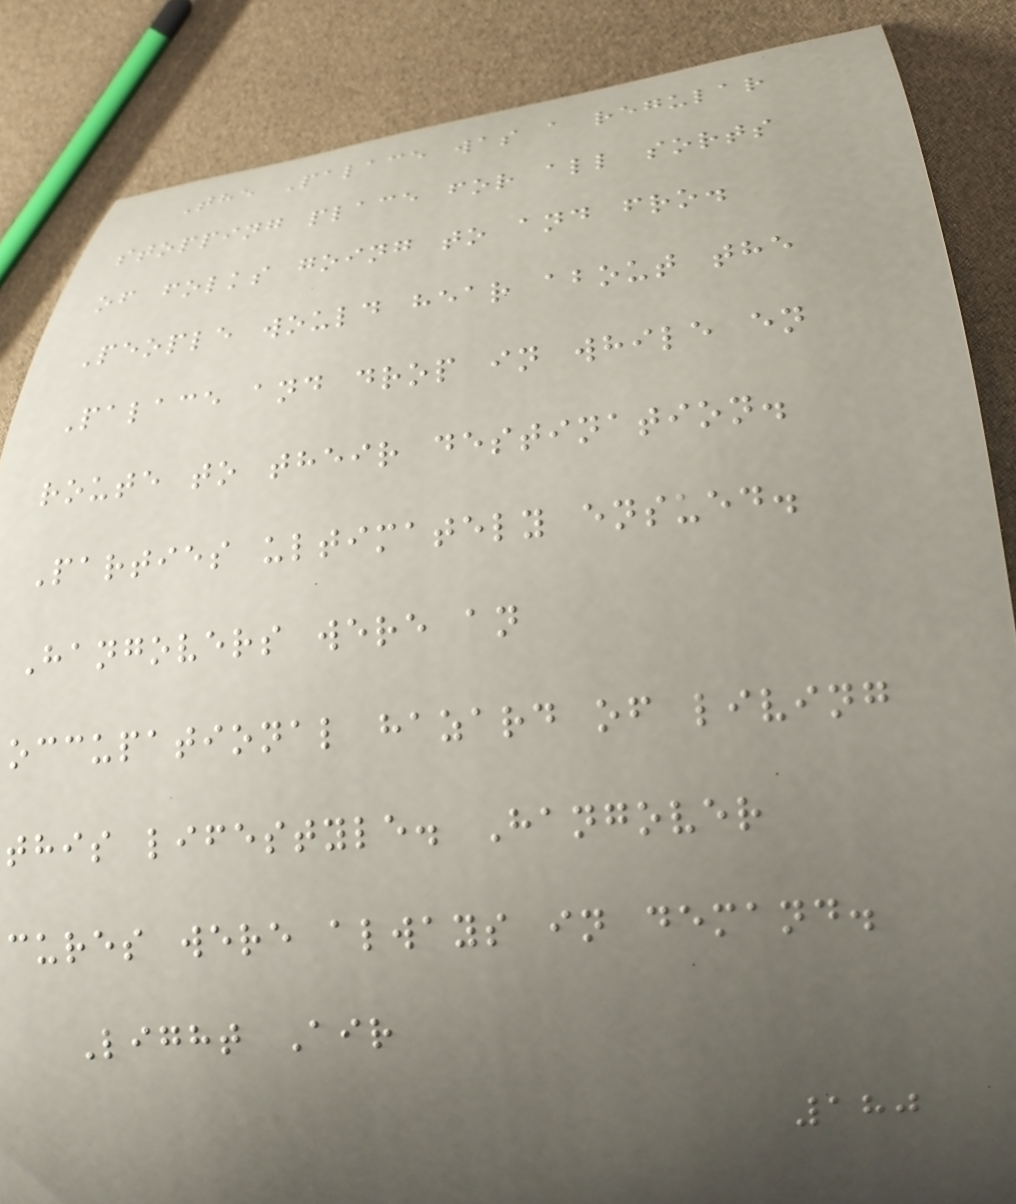The Palace was a regular
stopping place for all sorts
of folks going to and fro.
People would hear about the
Palace and drop in while en
route to their destination.
Parties ultimately ensued.
Hangovers were an
occupational hazard of living
this lifestyle. Hangover
cures were always in demand.
Light Air
180
